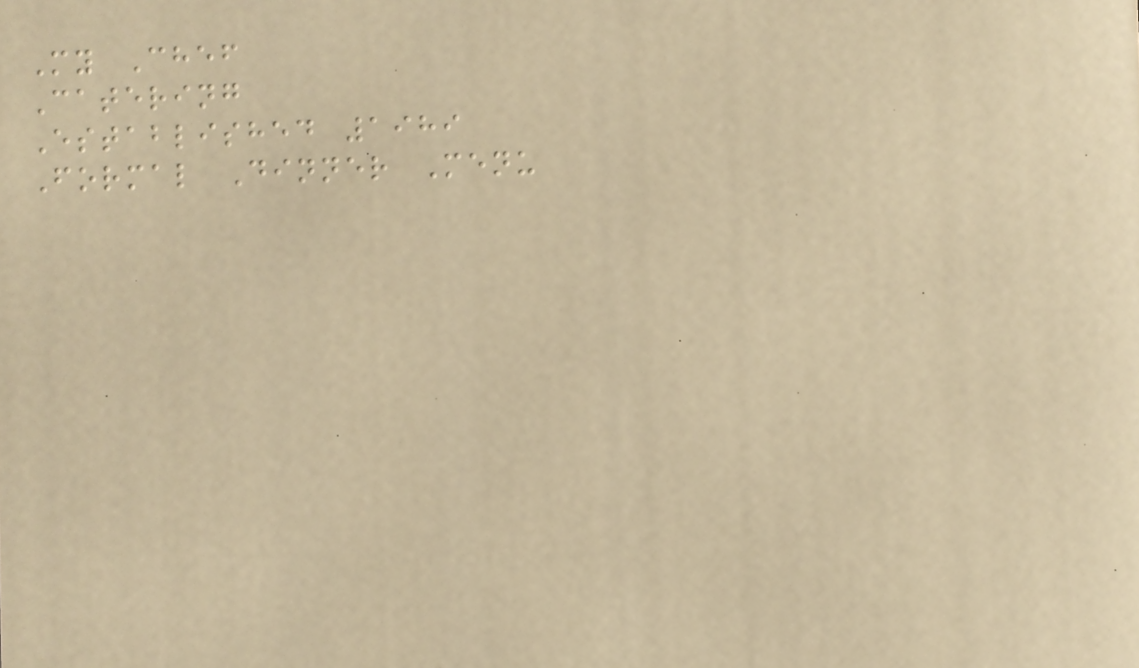My Chef
Catering
Established 1989
Formal Dinner Menu
